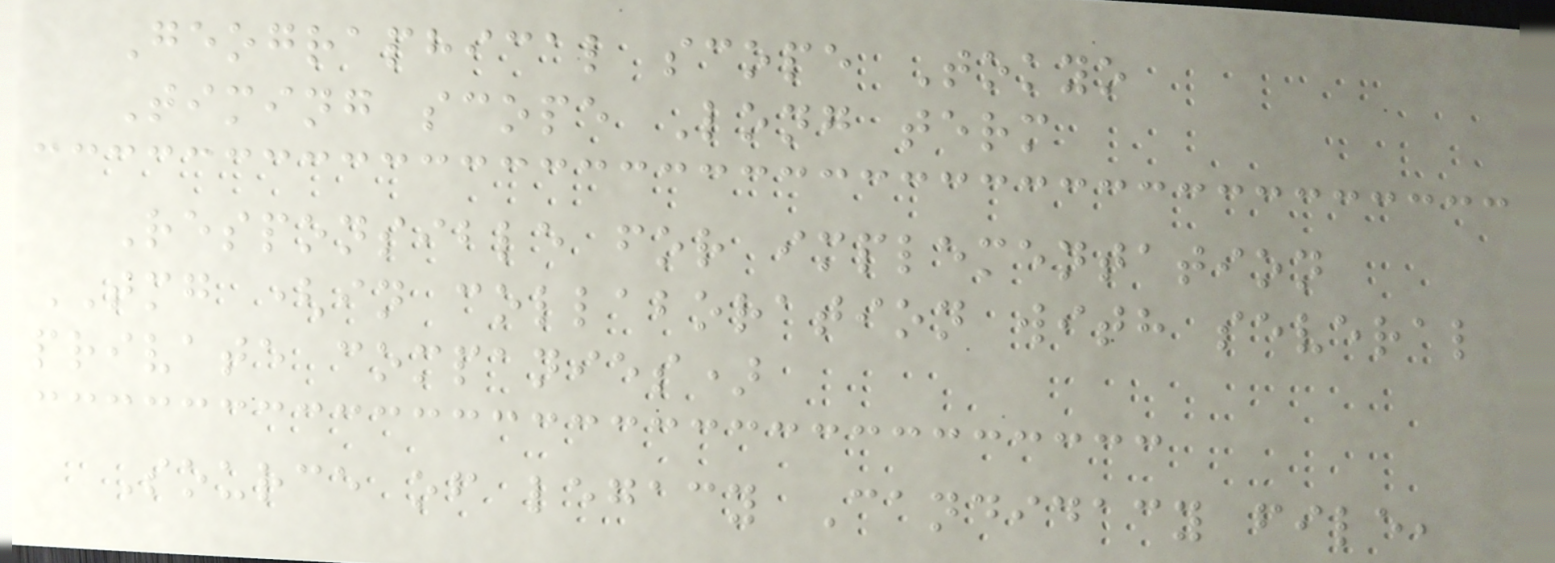Geographical scope Tokyo
Timing scope Long term
Responsible for implementation
TMG (in collaboration with several
private companies)
Source of legacy Candidacy file,
